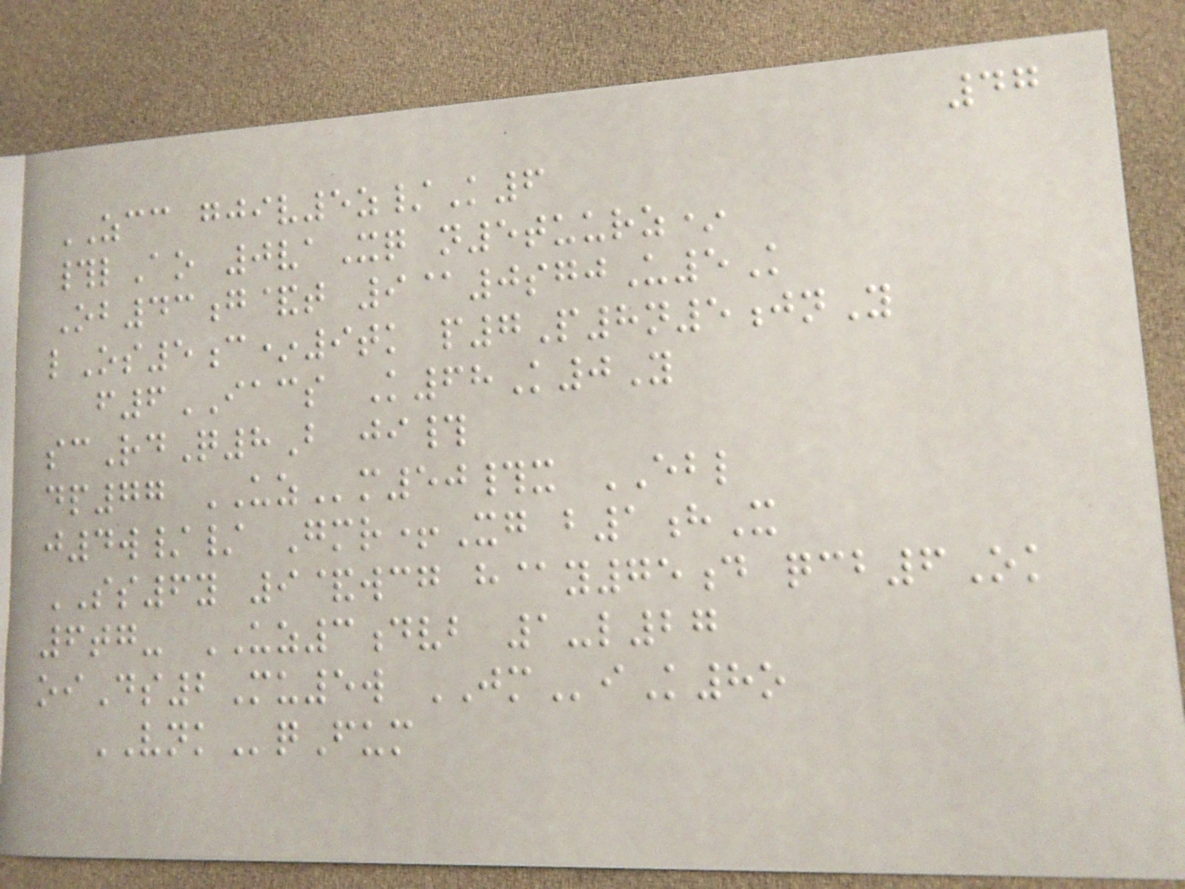47
ZCC gjiv5z/K6
#lAo 0vaXq n5tuurz*
Ob43g&t 9@0sgjU5K
lOs5c*9tk p7P8n5jnY
f6IACS K68K0Y
scRdQ8B ji#
dp77 UZm50#x EBL
j4w// Gmr+Xg b1hX
SS6y 9&wcg h@y75d qcb6Ok
6tg- UZ3dvb 1-l27
oiDs2Mu5w JMiK8o
VNKqFum
